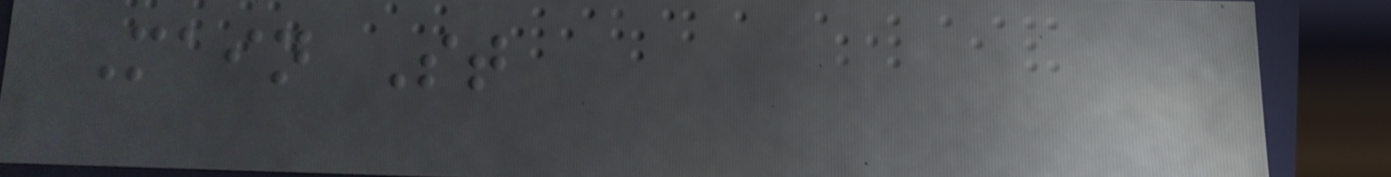Main St
